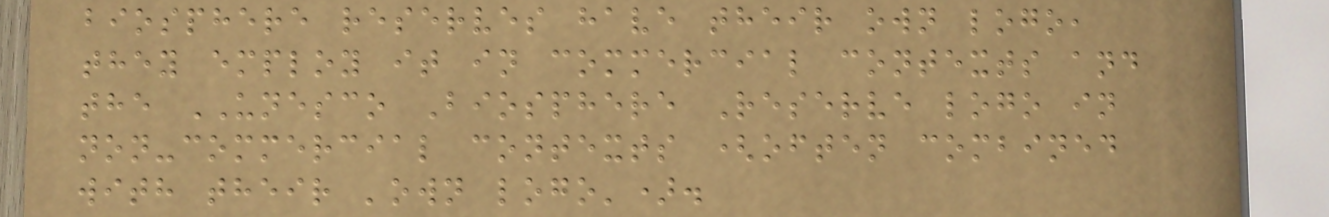biosphere reserves have their own logo,
they employ it in commercial contexts and
the UNESCO Biosphere Reserve logo in
non-commercial contexts (often combined
with their 'own logo').
